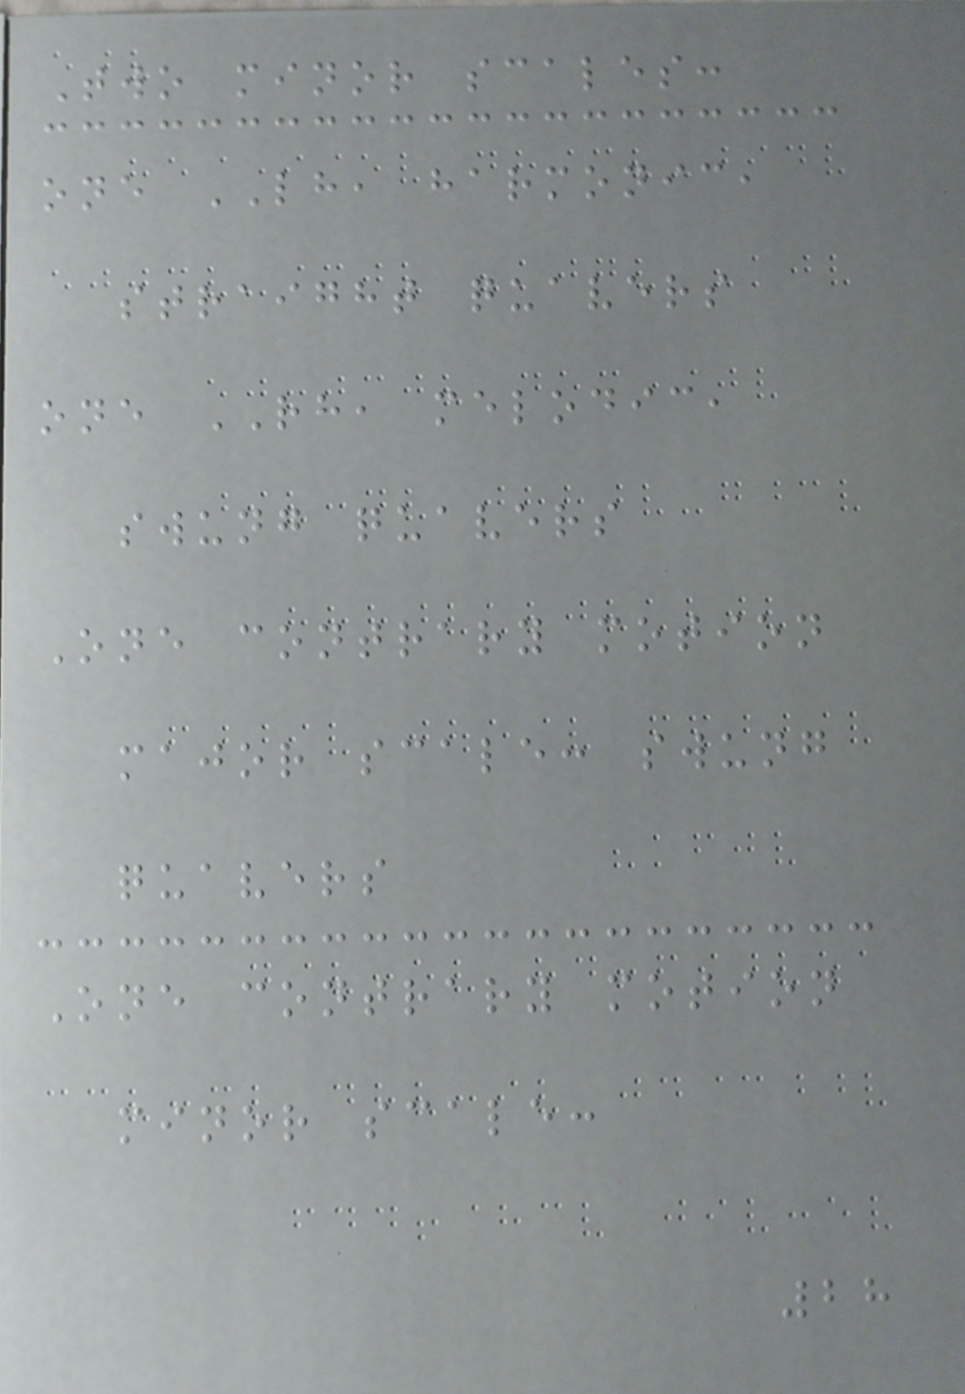Two minor scales:
one LH, harmonic,
straight quavers
one RH, melodic,
swung quavers
One contrary motion
major scale: swung
quavers
One contrary motion
minor scale:
28
